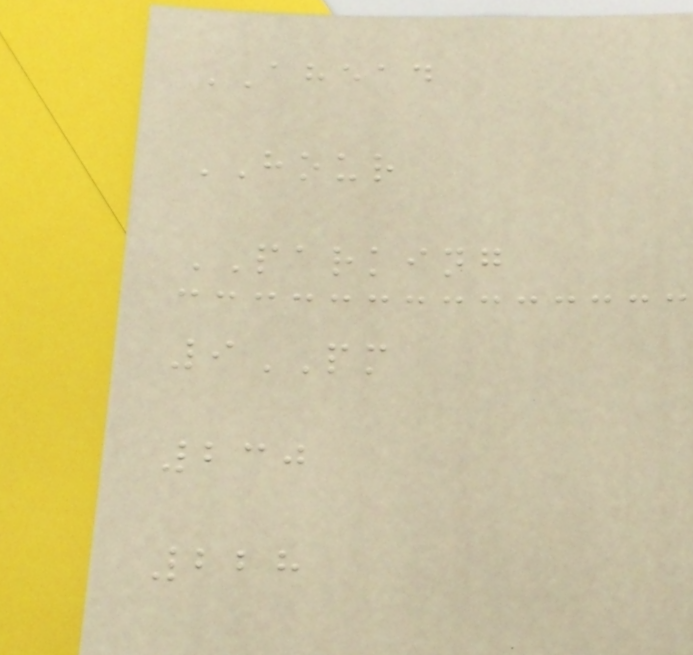AHEAD
HOUR
PARKING
9PM
230
228
